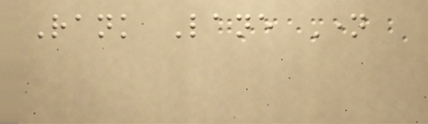Rank Lane Name
